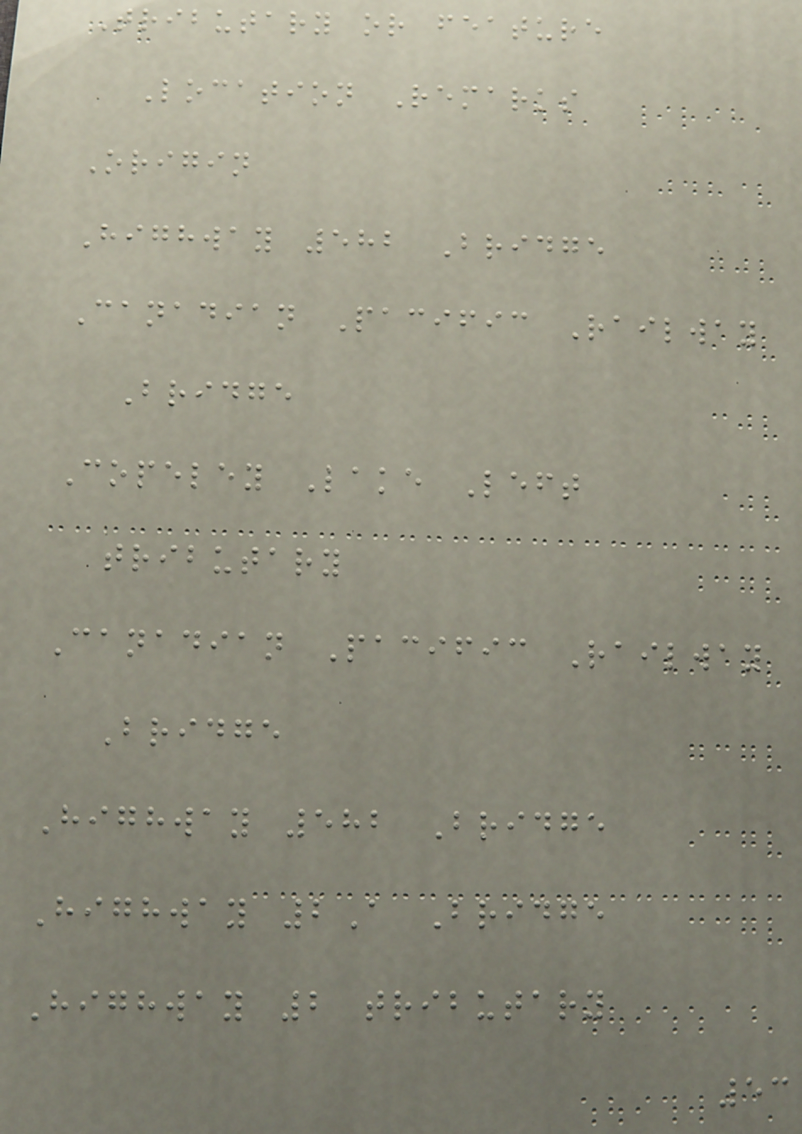Tributary or feature
Location Remarks
Origin
Highway 582 Bridge
Canadian Pacific Railway
Bridge
Copeley Lake Left
tributary
Canadian Pacific Railway
Bridge
Highway 582 Bridge
Highway 2A Bridge
Highway 2 tributary
53
